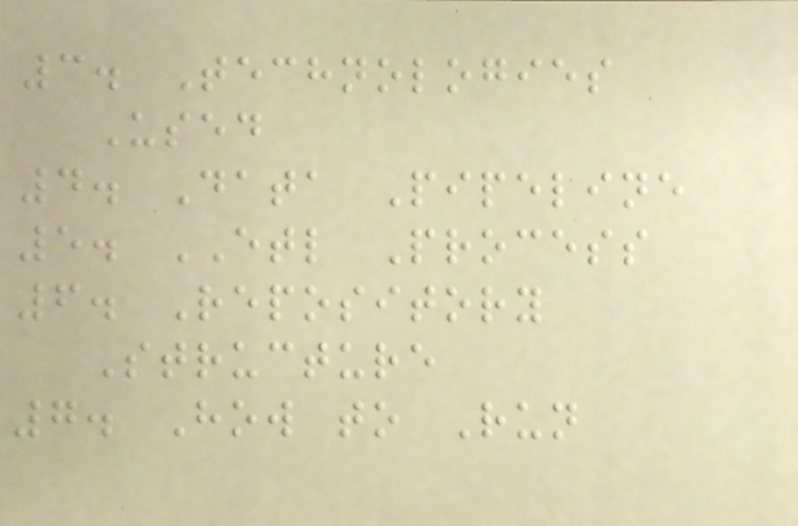3. Technologies
Used
4. Data Pipeline
5. ETL Process
6. Repository
Structure
7. How to Run
